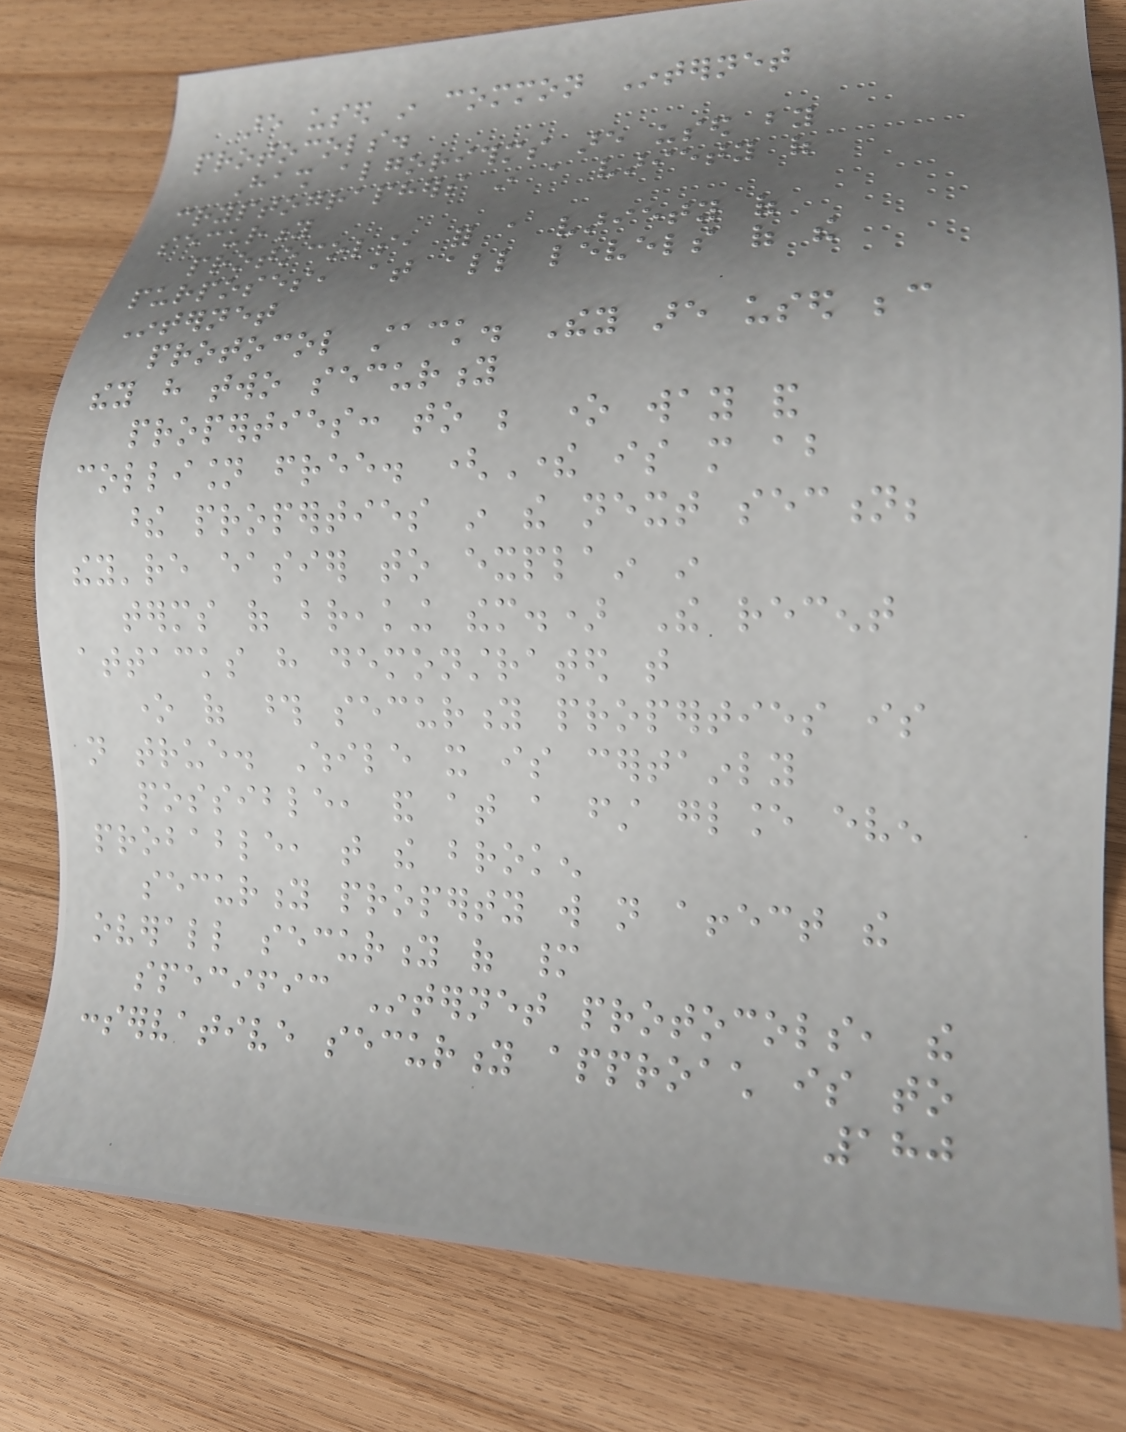are used in common Internet
protocols.
Hash algorithms are used by
cryptographers in a variety of
security
protocols, for a variety of
purposes, at all levels of the
Internet
protocol stack. They are used because
they have two security
properties: to be one way and
collision free. (There is more about
these properties in the next section;
they're easier to explain in
terms of breaking them.) The recent
attacks have demonstrated that
one of those security properties is
not true. While it is certainly
possible, and at a first glance even
probable, that the broken
security property will not affect the
overall security of many
specific Internet protocols, the
conservative security approach is to
180
